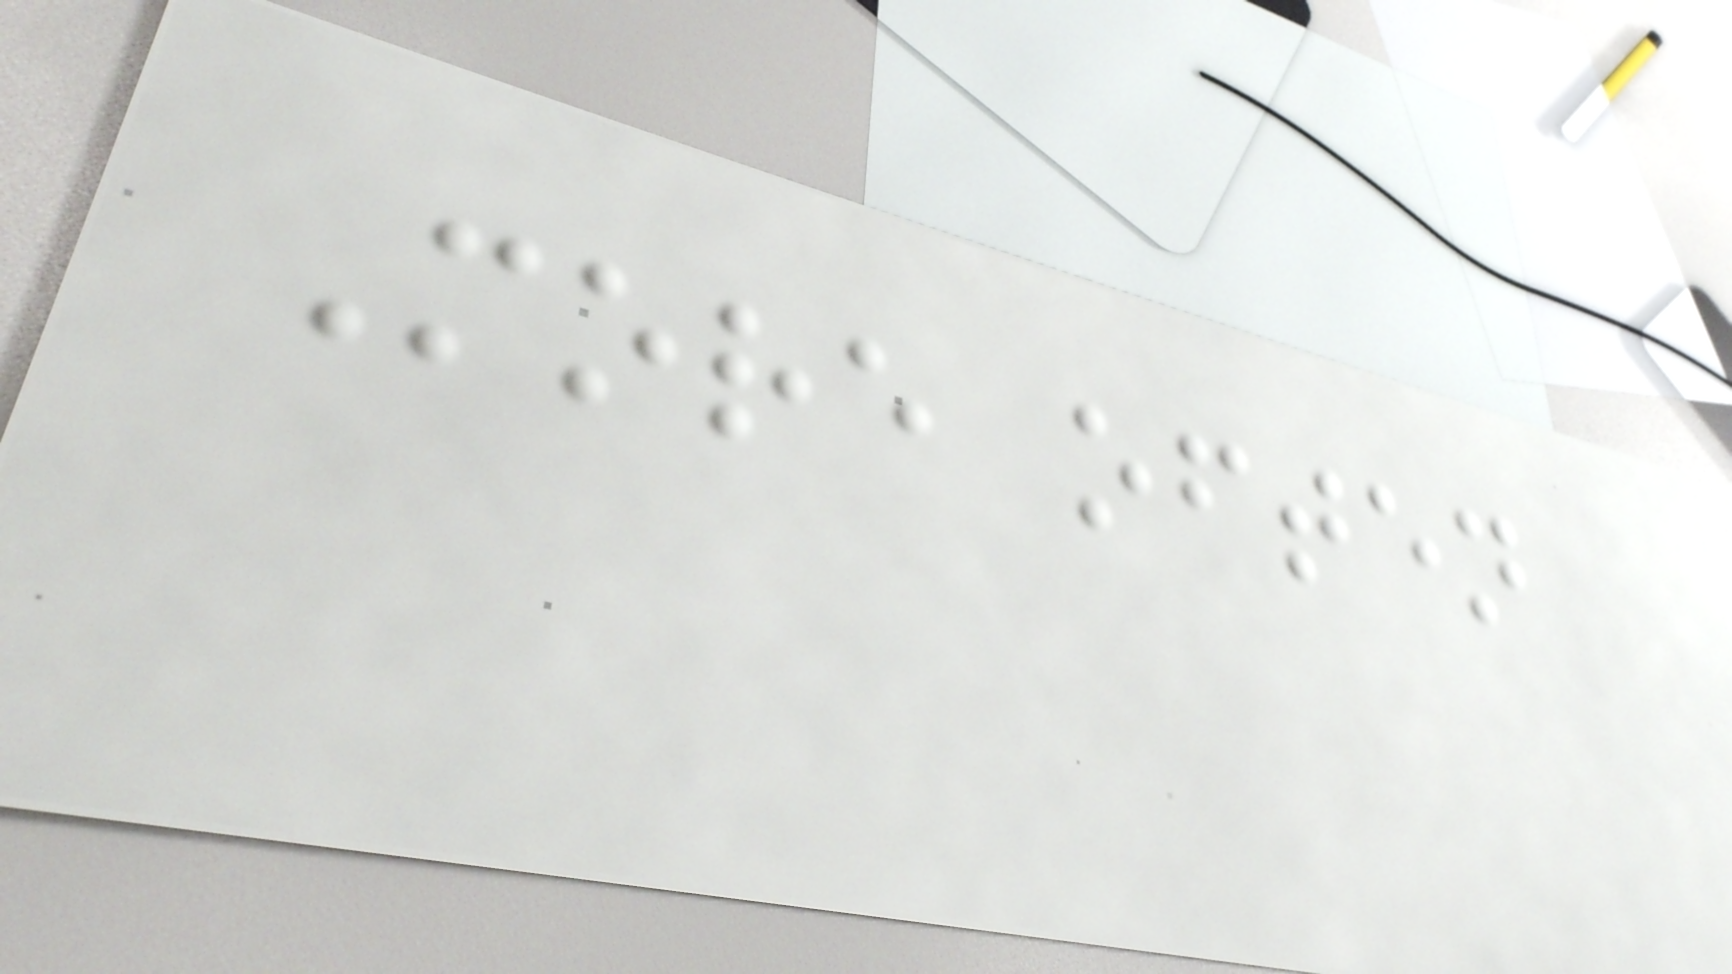More often
